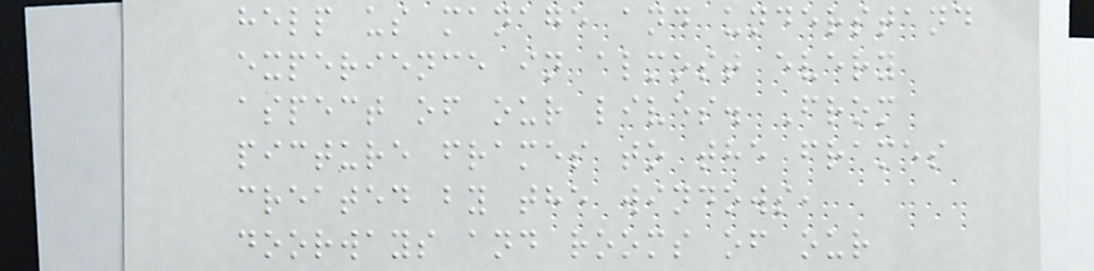help us manage and understand
experience in almost every
aspect of our lives. From
picture frames to the frames
created by the windows,
doorways and rooms of our
